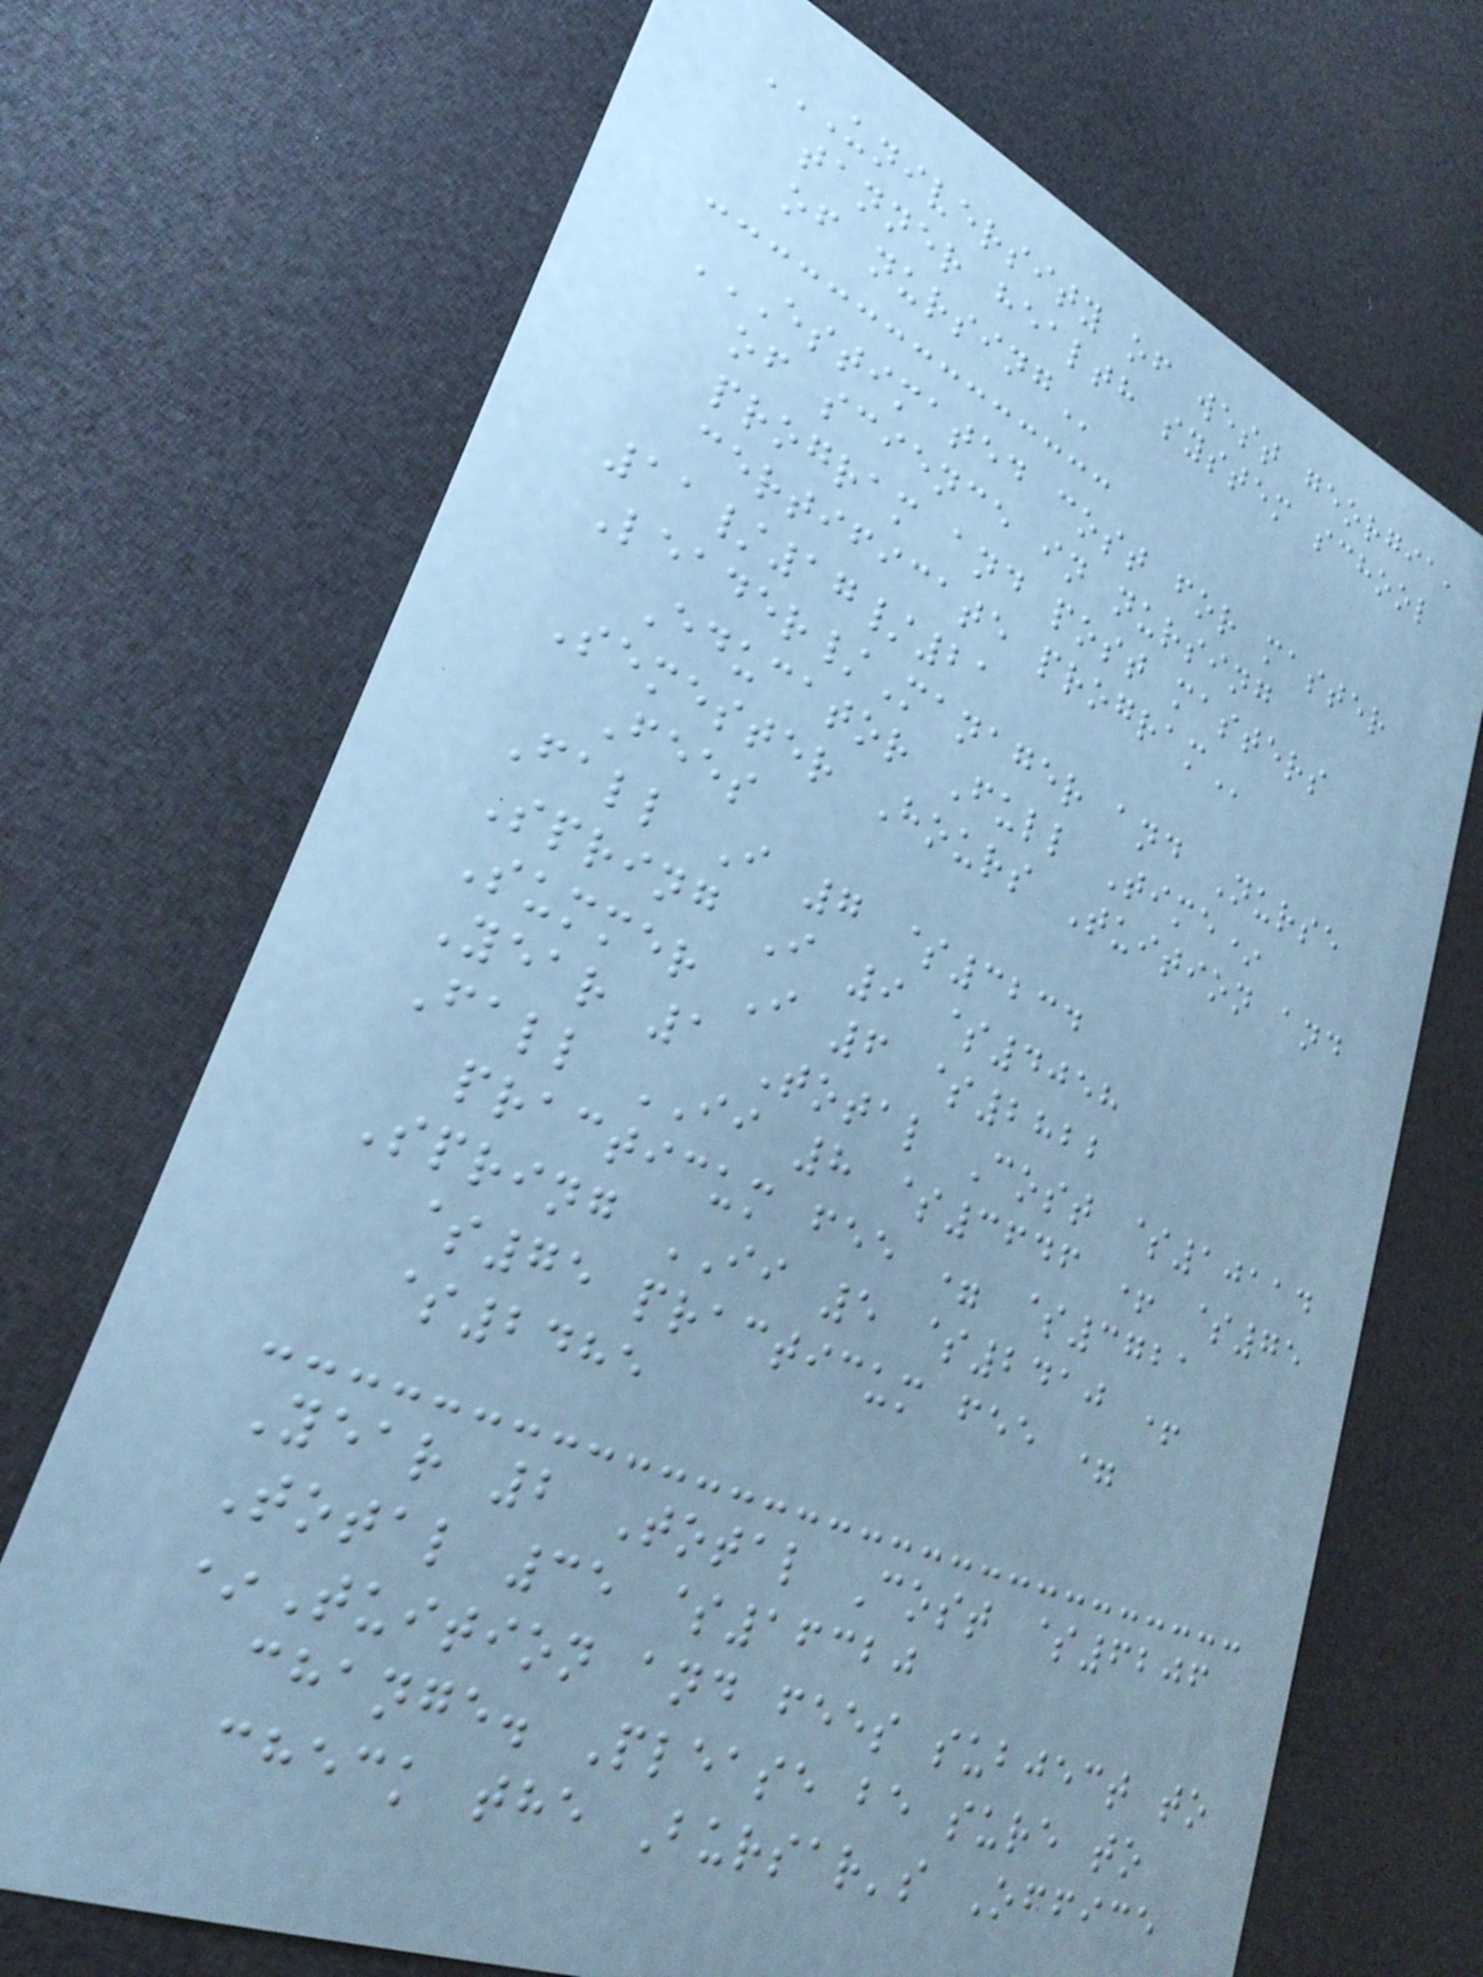UNIVERSITY OF WEST GEORGIA,
TANNER HEALTH SYSTEM SCHOOL
OF NURSING
ESTIMATED COST FOR MASTER
OF SCIENCE IN NURSING
PROGRAM AND POST MASTERS
CERTIFICATE PROGRAM
11/17/21
Leader/Manager and Nurse
Educator Full Time*
Semester Hours Tuition and
Fees
Fall I 7 $3234
Spring I 9 $4058
Summer I 6 $2822
Year 1 Total Cost $10114
Fall II 8 $3646 + $75
practicum fee = $3721
Spring II 5 $2410 +
$75 practicum fee =
$2485
Year 2 Total Cost $6206
Total 35 $16320
*Tuition and fees subject to
change. Please be sure to
check the Bursar's Office
